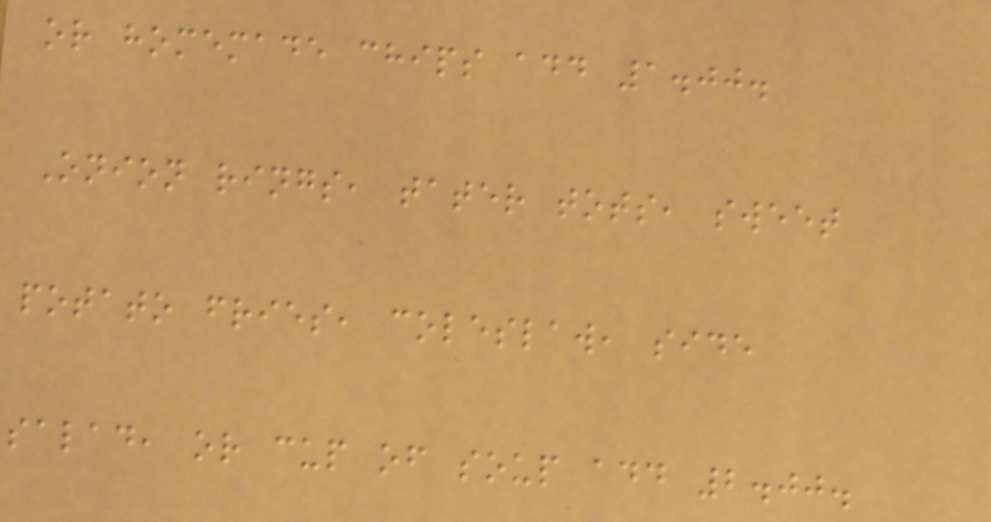or homemade chips add 1.00.
Onion rings, tater tots, sweet
potato fries, coleslaw, side
salad, or cup of soup add 2.00.
